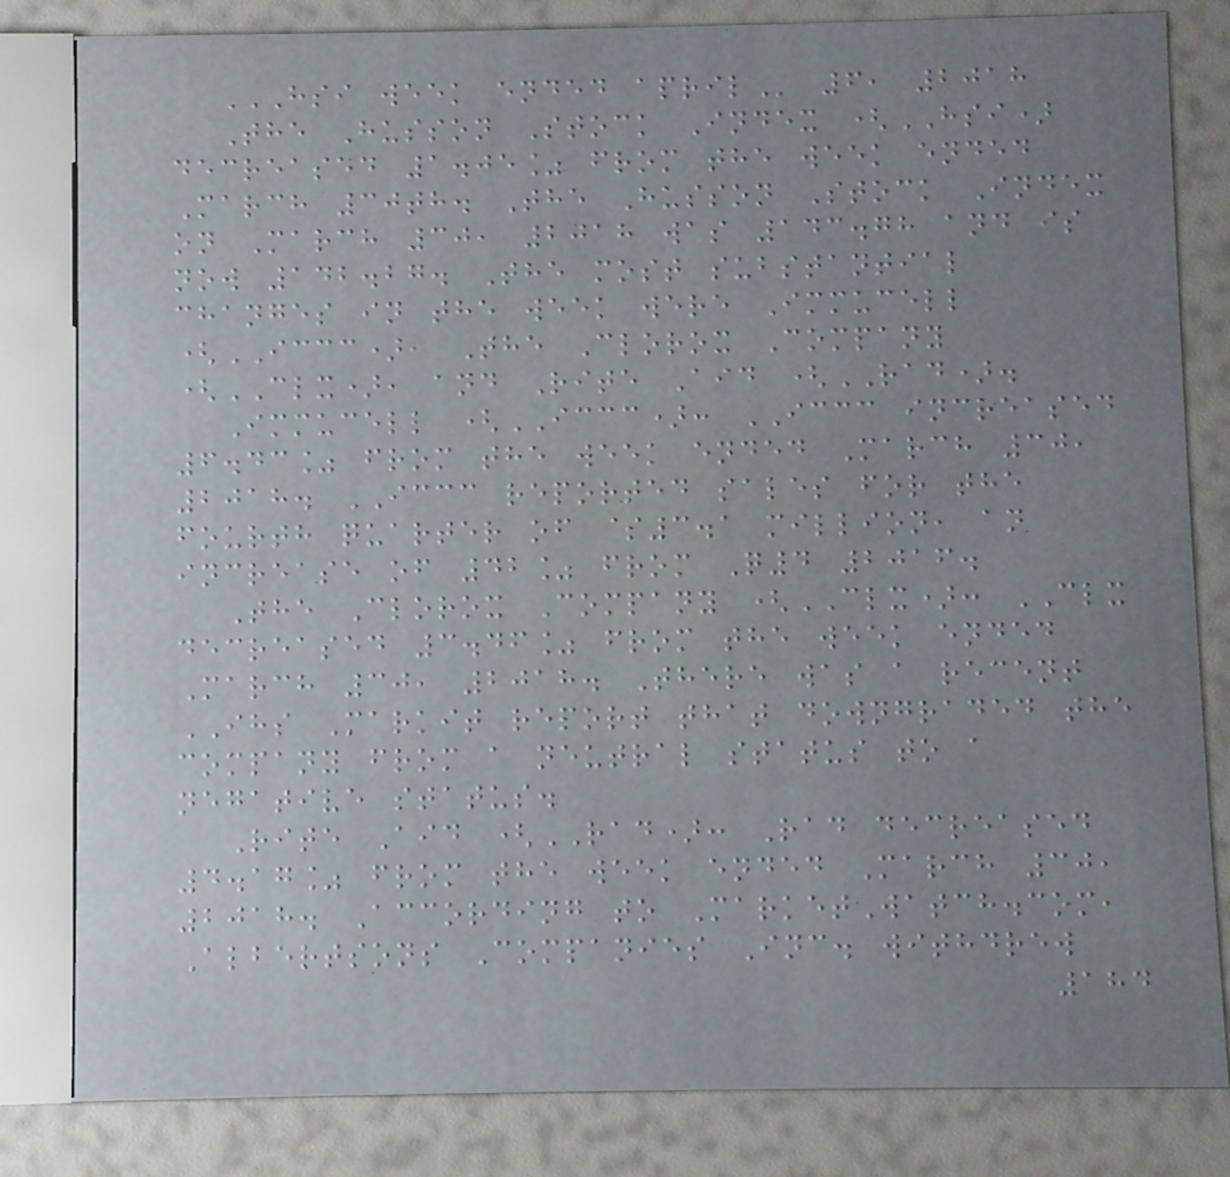HSI WEEK ENDED APRIL 6, 2018
The Husson Stock Index (HSI)
decreased 1.05% from the week ended
March 30th. The Husson Stock Index
on March 30, 2018 was 143.78 and is
now 142.27. The most substantial
changes in the week were Immucell
(ICCC), The Clorox Company
(CLX), and Rite Aid (RAD).
Immucell (ICCC): ICCC increased
6.43% from the week ended March 30,
2018. ICCC reported sales for the
fourth quarter of $3.1 million, an
increase of 42% from Q4 2016.
The Clorox Company (CLX): CLX
decreased 3.46% from the week ended
March 30, 2018. There was a recent
IHS Markit report that downgraded the
company from a neutral status to a
negative status.
Rite Aid (RAD): Rad decreased
4.17% from the week ended March 30,
2018. According to MarketWatch.com,
Albertsons Companies Inc. withdrew
184
